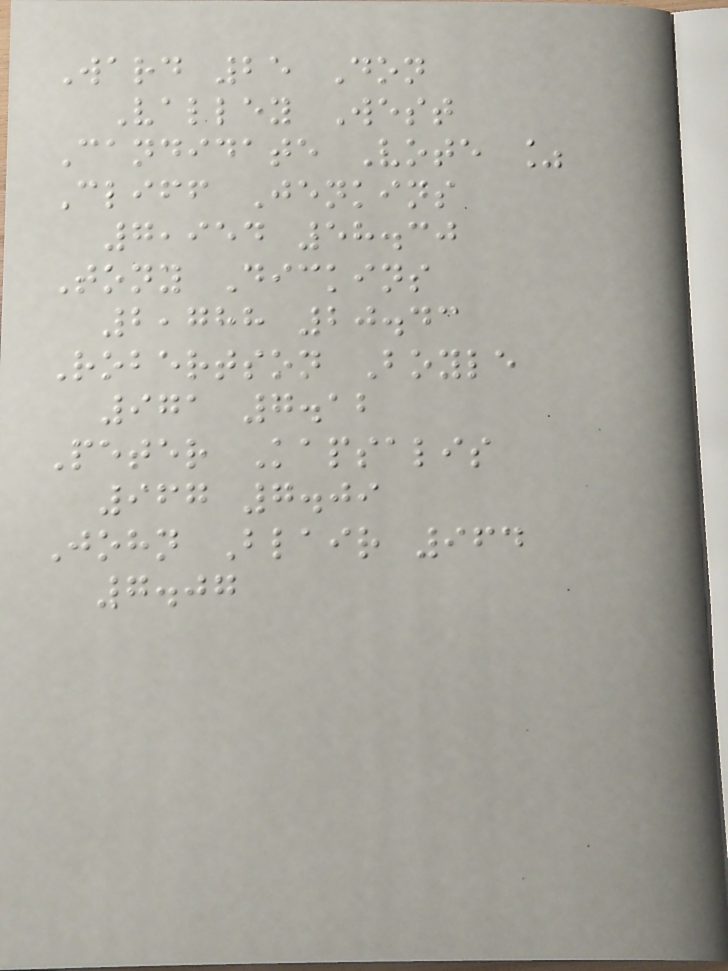Ward 25 Don
Valley West
Candidate Vote %
Cliff Jenkins
7,954 58.30
Tony Dickins
2,788 20.43
Robertson Boyle
971 7.12
Peter Kapsalis
967 7.09
John Blair 964
7.07
